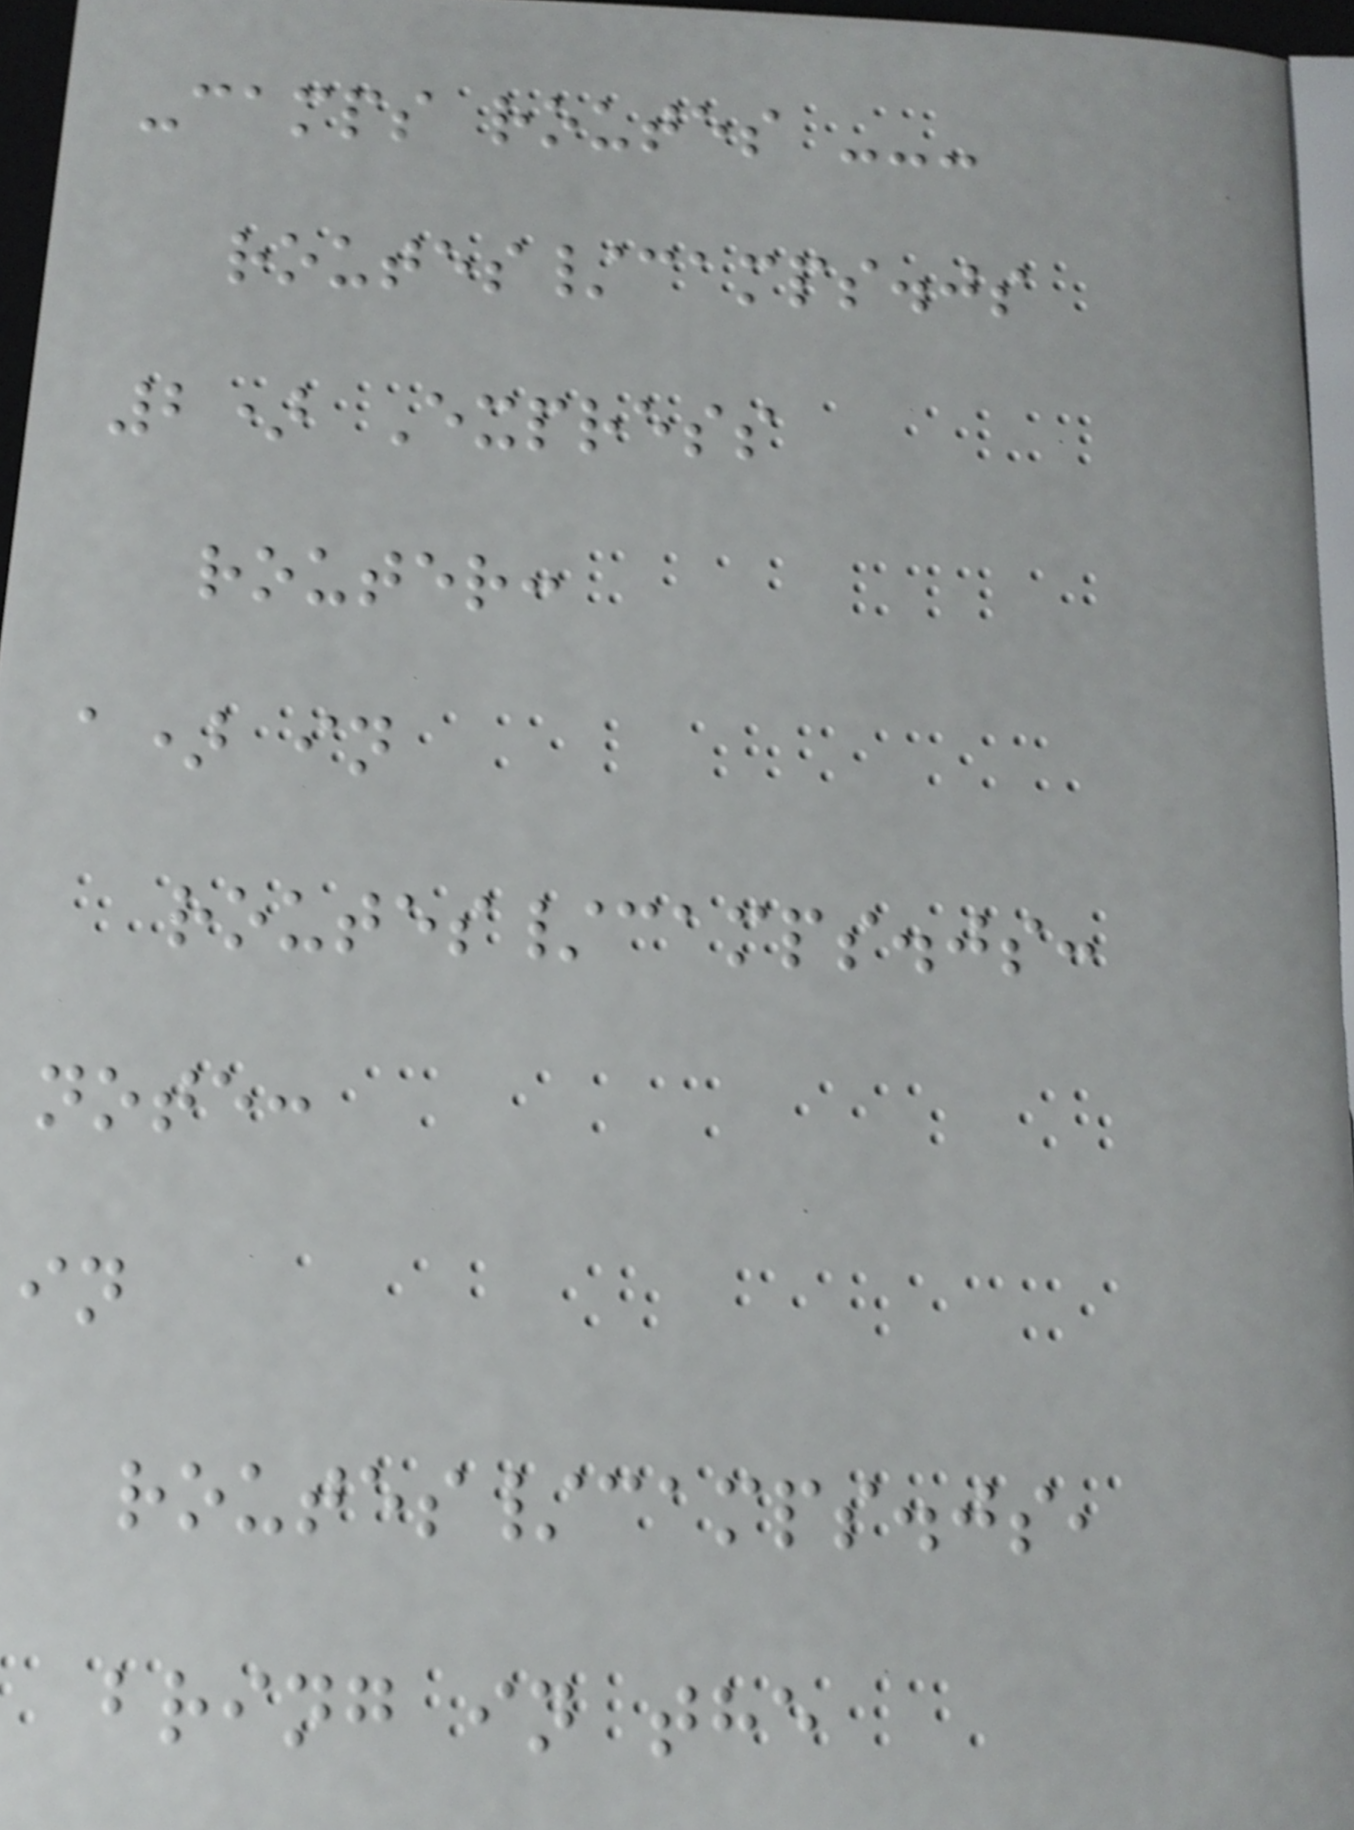-camps routes ---
routes/camps.js
2) Express
router:
a) in
routes/camps.js:
note:
in
routes/camps.js,
bring in the
